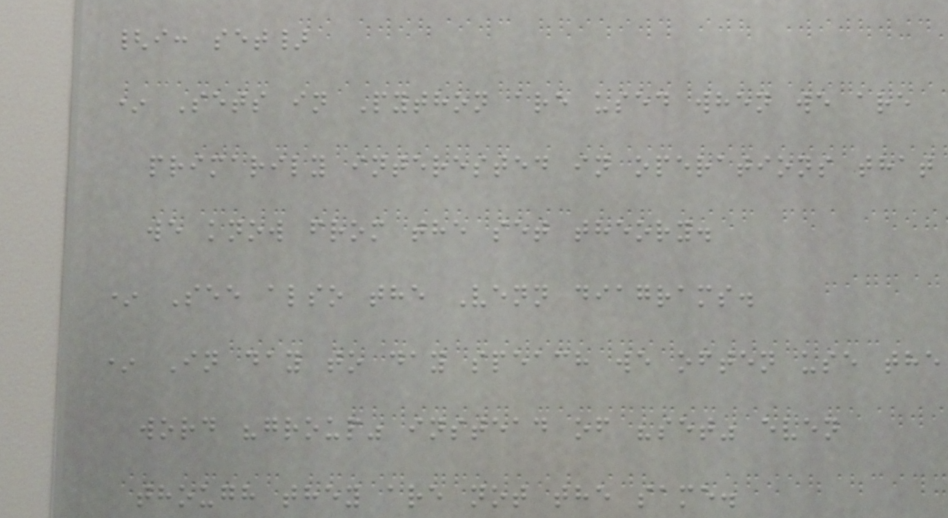{i: set}
* Sets in Python are used when we are
primarily interested in operations that
we know from the set theory.
* See also the Venn diagrams.
* In day to day speach we often use the
word "group" instead of "set" even
though they are not the same.
